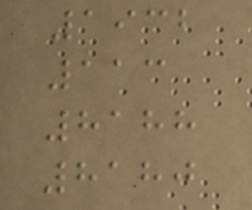1932
113
8188
8180
